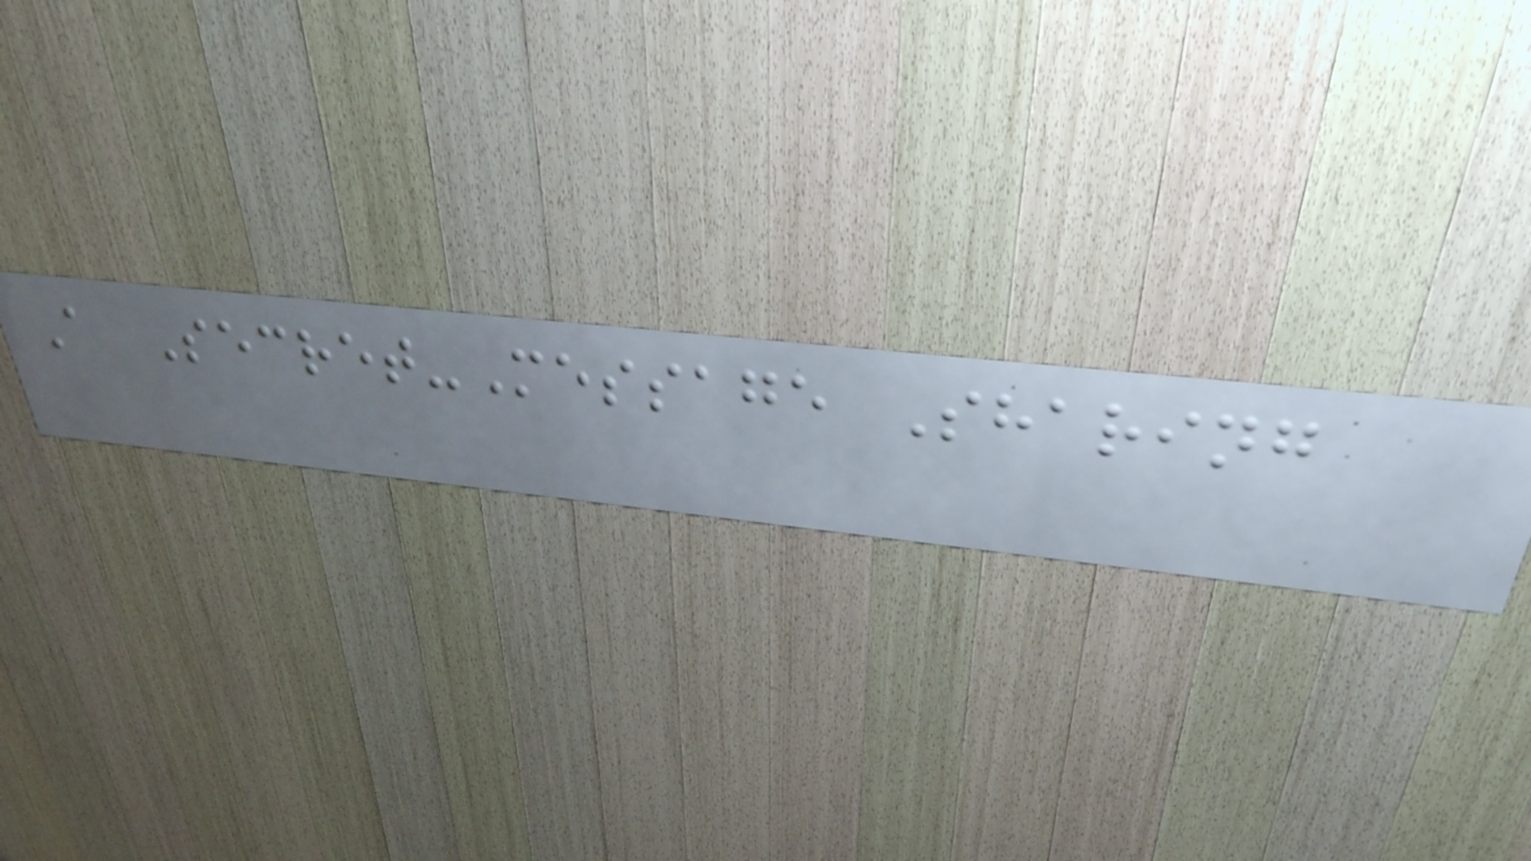A Secret-Message Sharing
